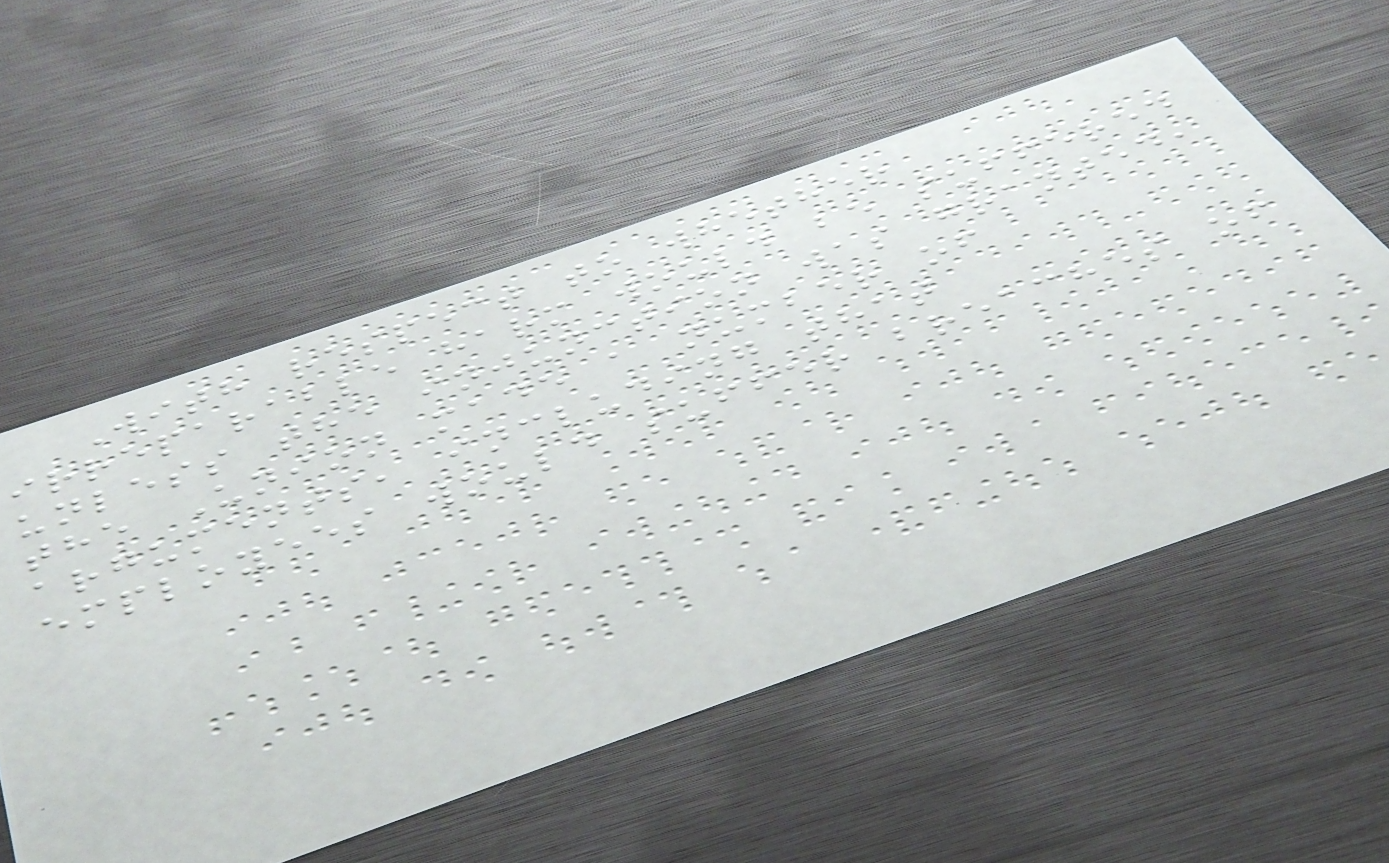With respect to whether
irreparable harm would be suffered
unless the injunction was granted,
the Union made a number of
arguments, including that
employees would suffer breaches of
